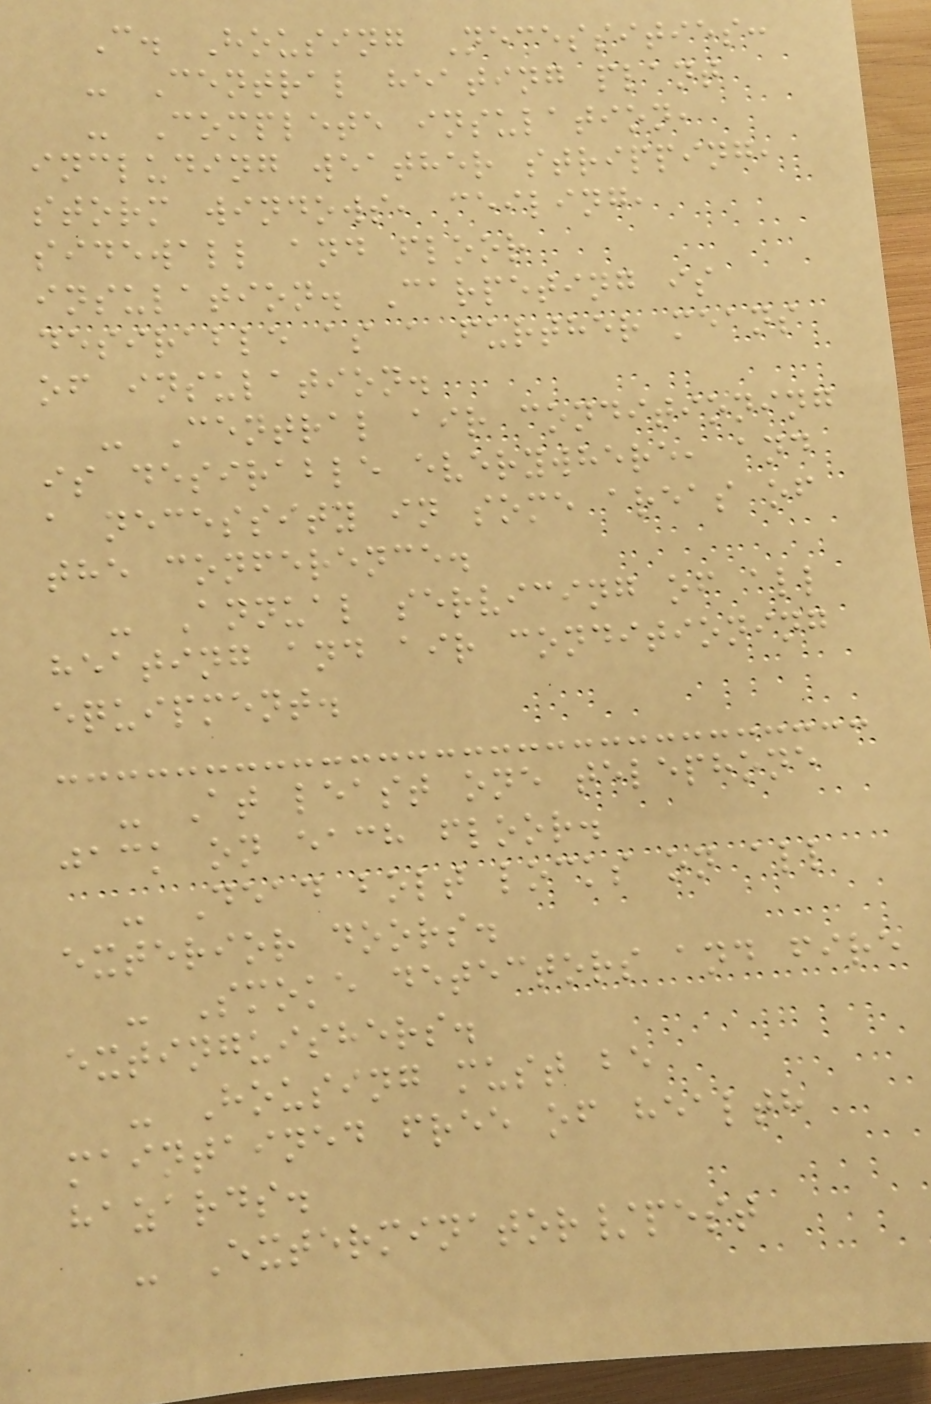C. Housing Necessities:
- Central heating plant
- Complete insulation,
including weather stripping,
storm windows, ceiling,
sidewall and floor
insulation. Carpeting is
desirable as a further means
of insulation.
- Central air conditioning
is desirable everywhere, and
a necessity in some areas of
the conference.
- Annual servicing of all
heating and air conditioning
equipment.
- At least one telephone
jack on each floor.
- Dead bolt locks on all
exterior doors.
- Smoke detectors and fire
extinguishers.
- Housing must be
maintained free of health
hazards.
- Exterminator/pest
